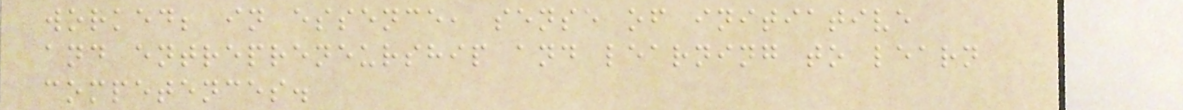worked; in essence, sense of initiative
and entrepreneurship and learning to learn
competences.
